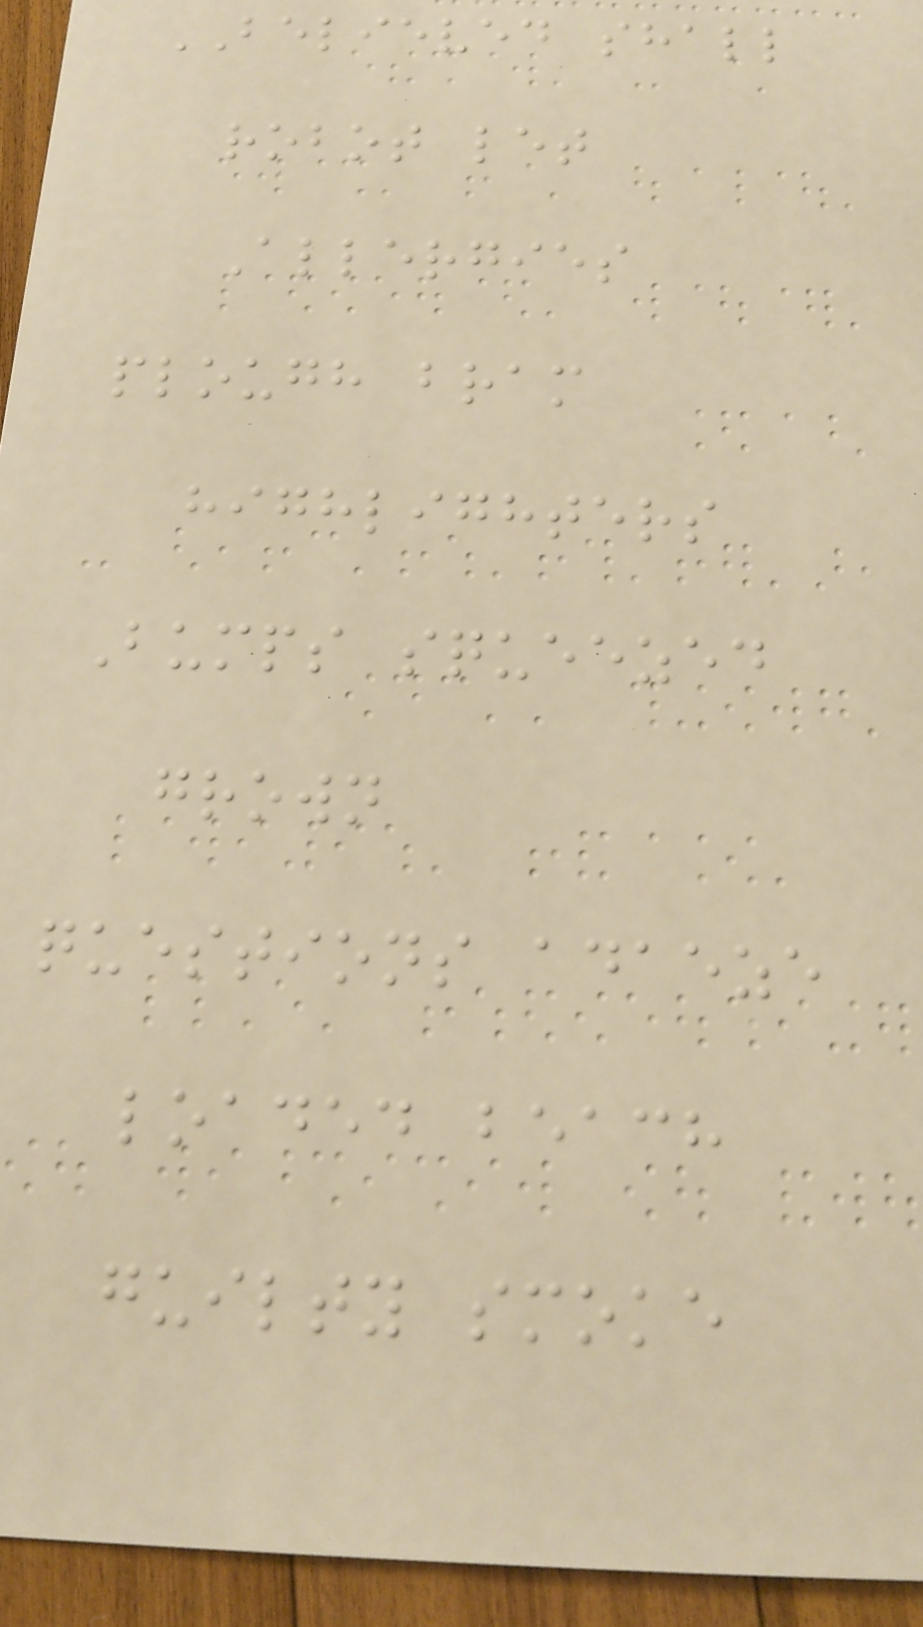BELIEVED shall
robot let
Allergies
plough bram
highlighters
Bumps squeezed
grown
questions adaeze
loaded beach
guilty smoke
